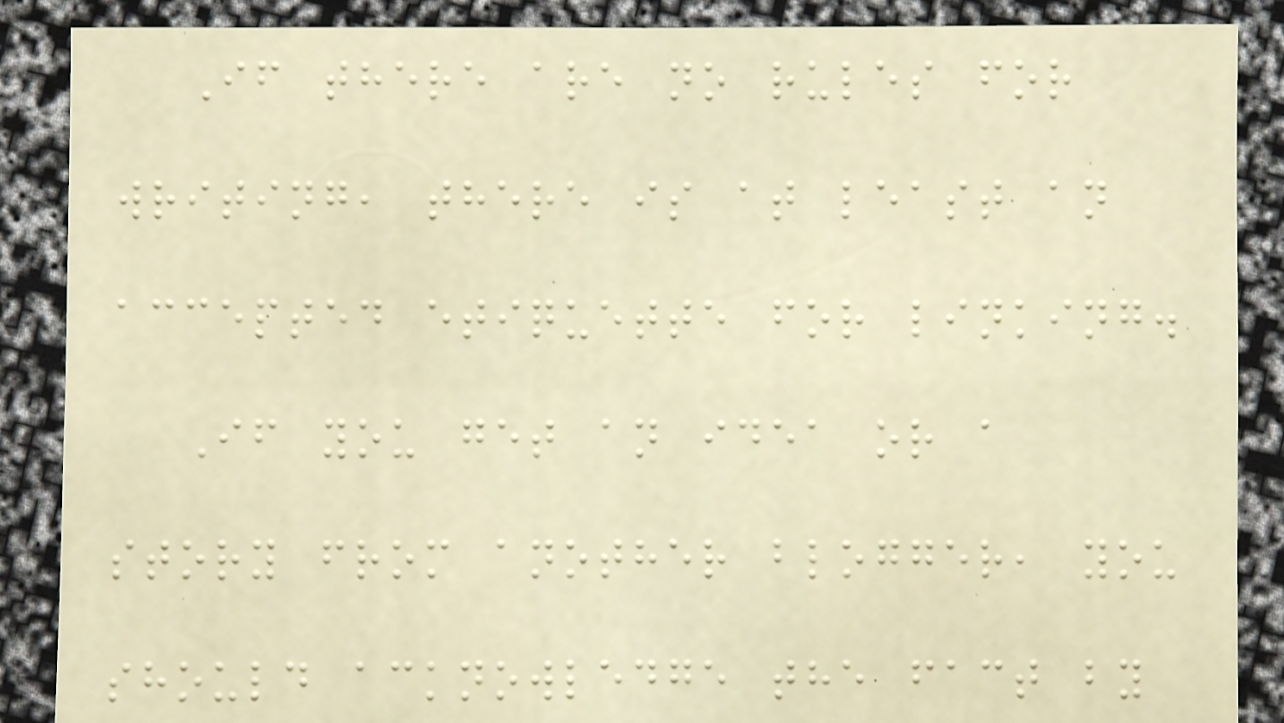If there are no rules for
writing, there is at least an
accepted etiquette for linking.
If you get an idea or a
story from another blogger, you
should acknowledge the fact by
